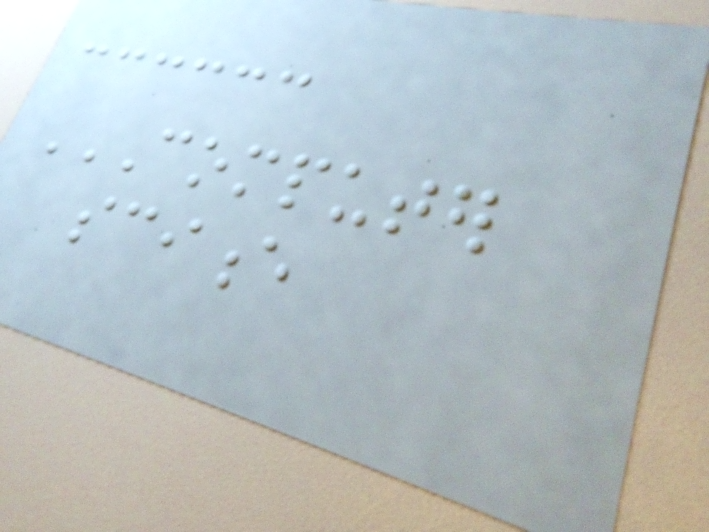COMPUTER
SCIENCE
